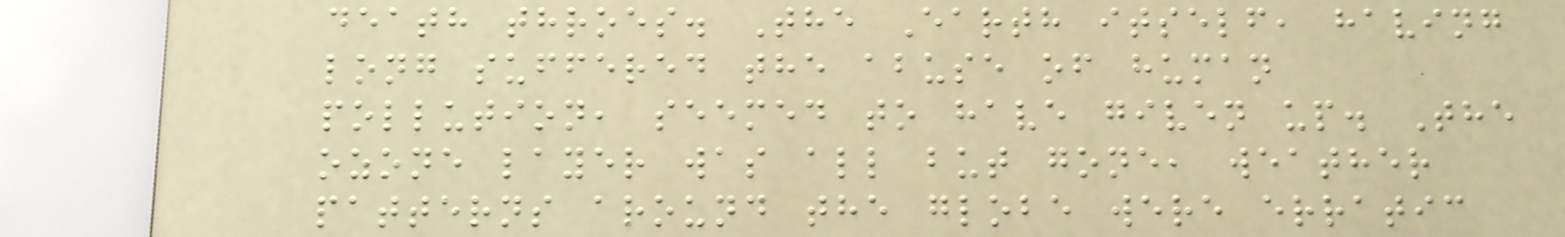death throes. The Earth itself, having
long suffered the abuse of human
pollution, seemed to have given up. The
ozone layer was all but gone, weather
patterns around the globe were erratic
